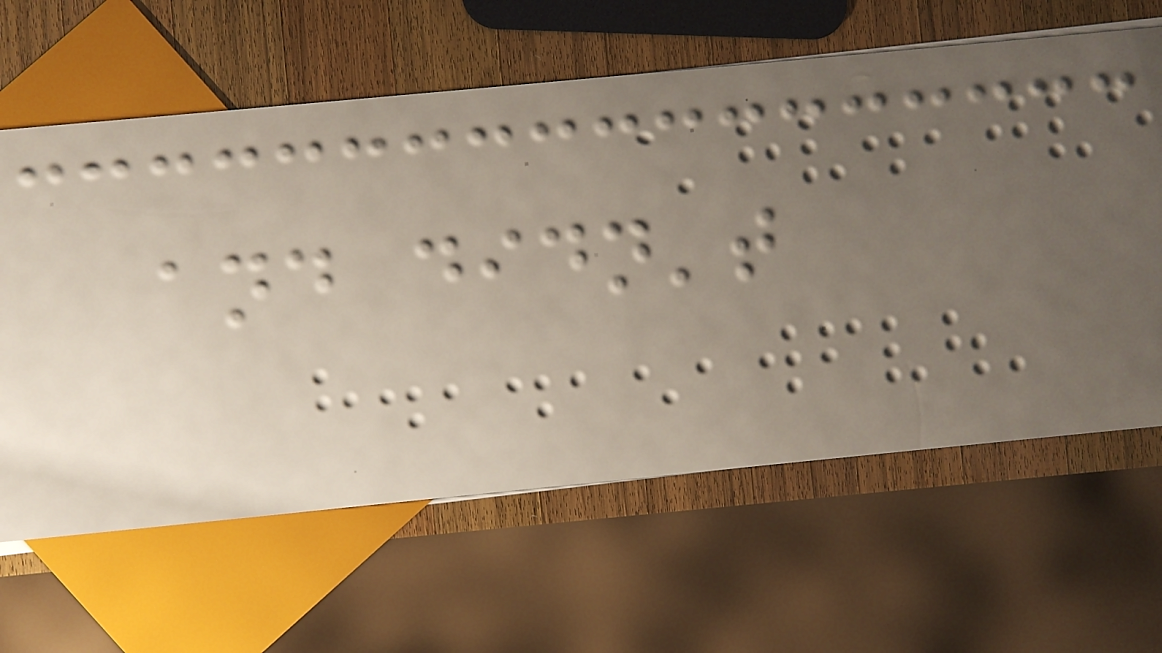and didn't
